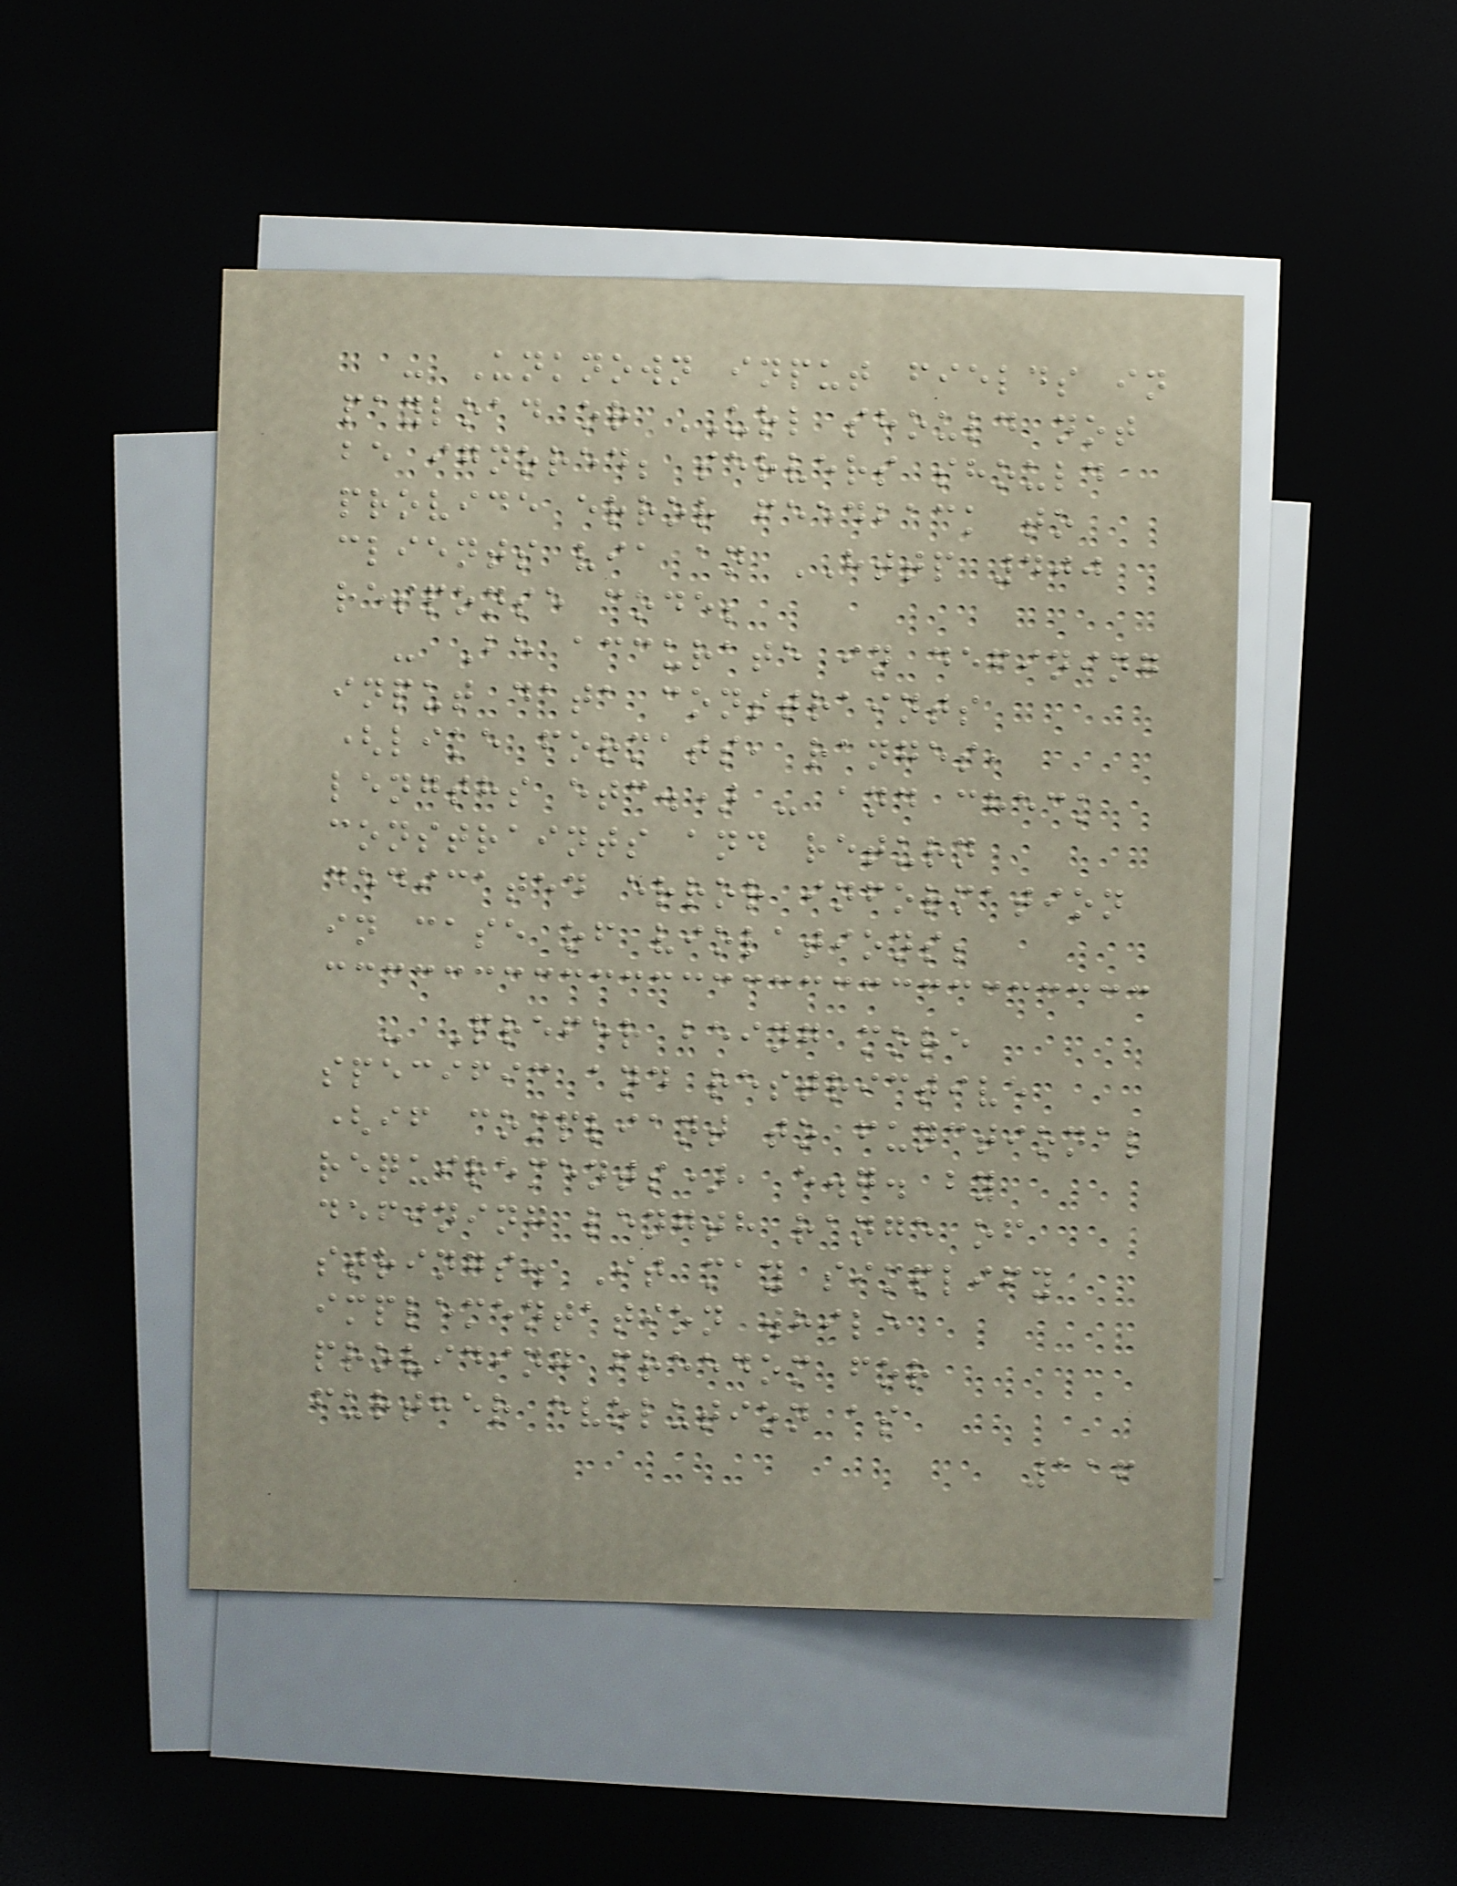- Unknown input fields in
payload or URL should not
be ignored; servers should
provide error feedback to
clients via an HTTP 400
response code;
- Be accurate in defining
input data constraints
(like formats, ranges,
lengths etc.) - and check
constraints and return
dedicated error information
in case of violations;
- Prefer being more
specific and restrictive
(if compliant to functional
requirements), e.g. by
defining length range of
strings. It may simplify
implementation while
providing freedom for
further evolution as
116
